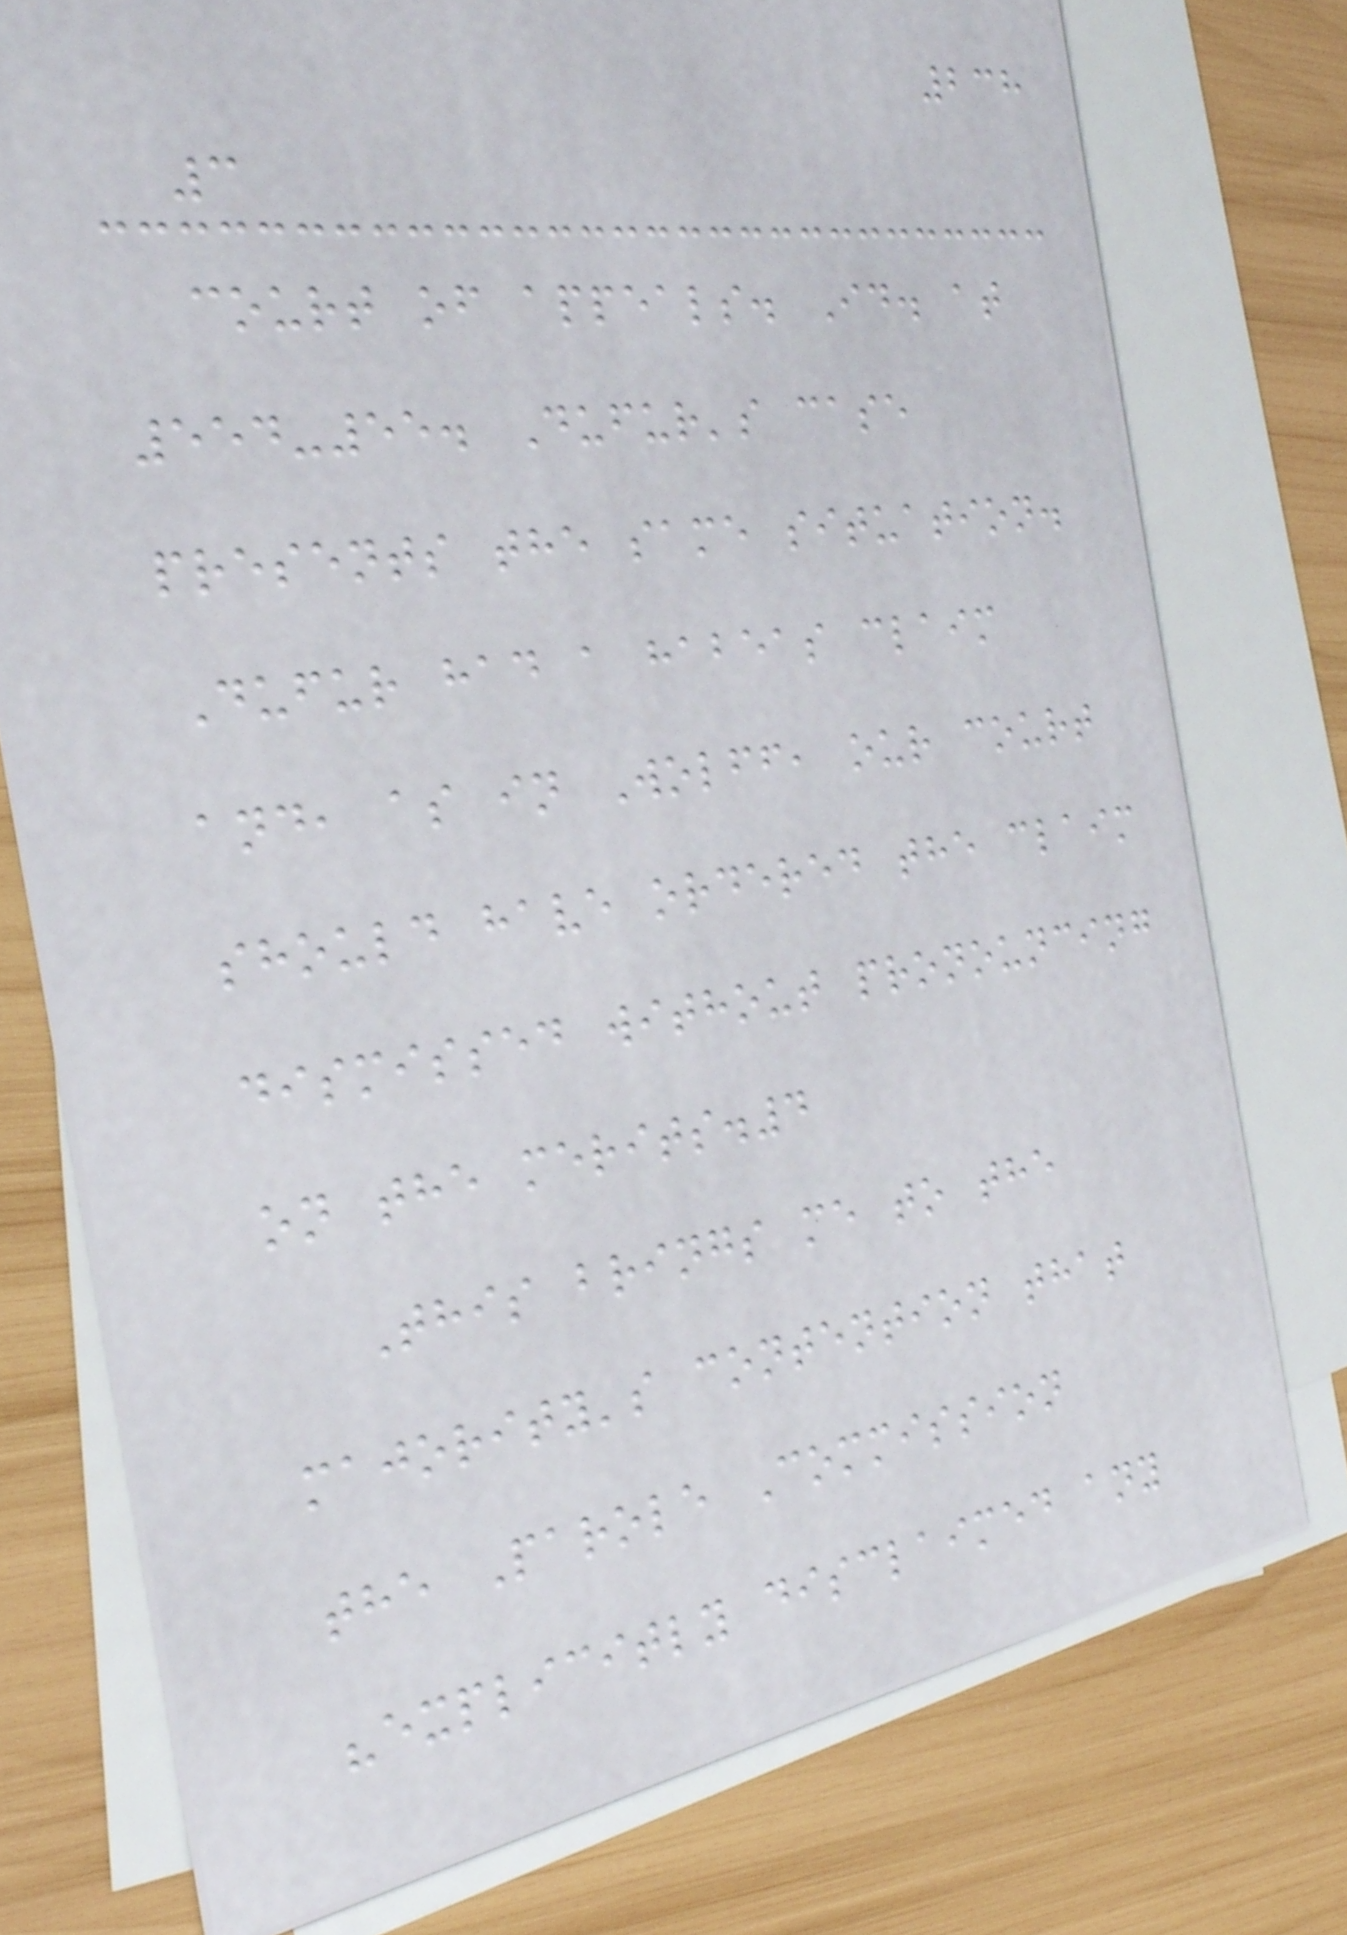238
3
court of appeals. Id. at
554-55. Dufur's case
presents the same situation.
Dufur had a habeas claim
and, as in Wolff, our court
should have ordered the claim
dismissed without pronouncing
on the merits.4
This brings me to the
majority's contention that
the Parole Commission
"explicitly disclaimed any
